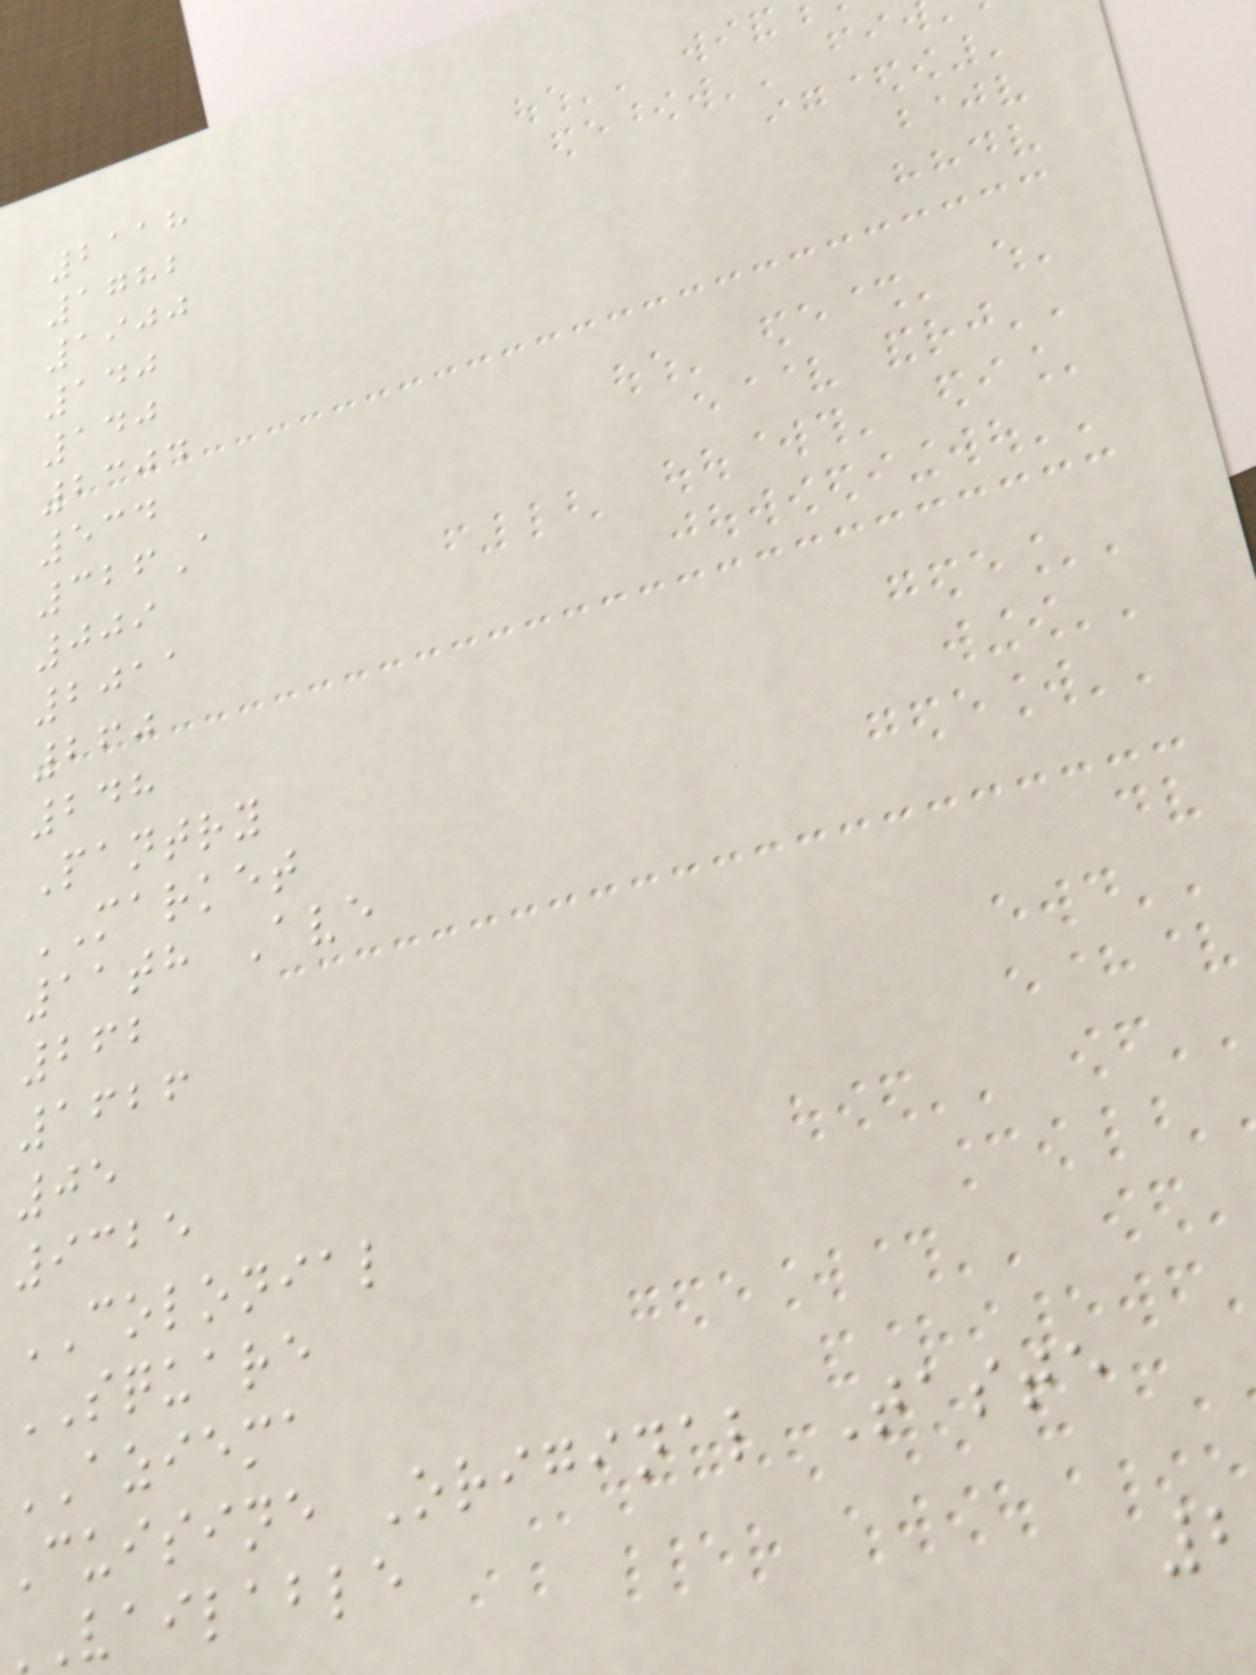2118
1782
1900
140
140
2304
534
326A
009
2011
260
248
Pantry
MARKET
11th Ave
262
1626
05
9325
COLONIAL
SQUARE
AZIEMA
Cuisine Original Taste
vailable
